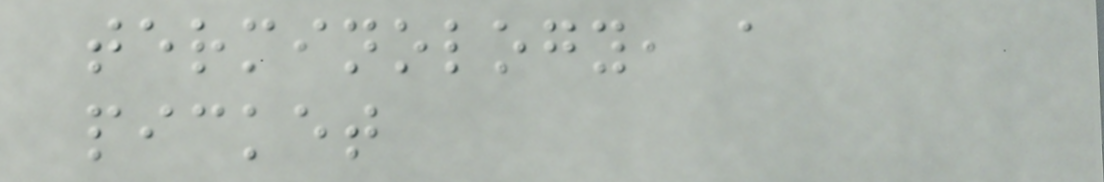terminology, a
picket
